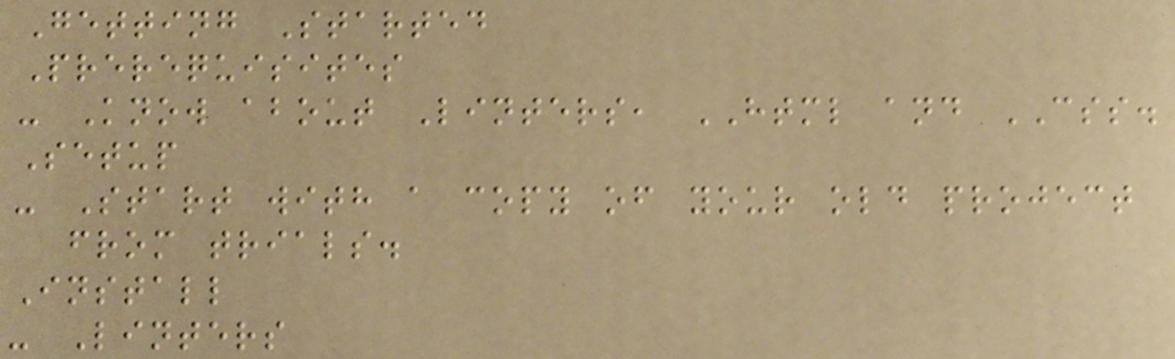Getting Started
Prerequisites
- Know about Linters, HTML and CSS.
Setup
- Start with a copy of your old project
from trials.
Install
- Linters
